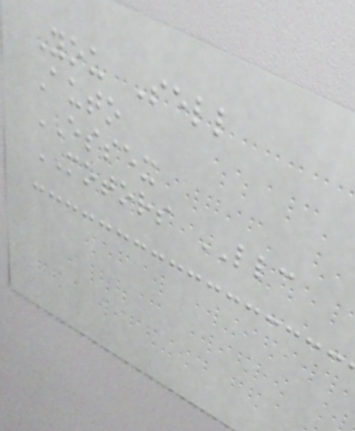You Sell
Auto
ESSEX
MOTORS LLC
